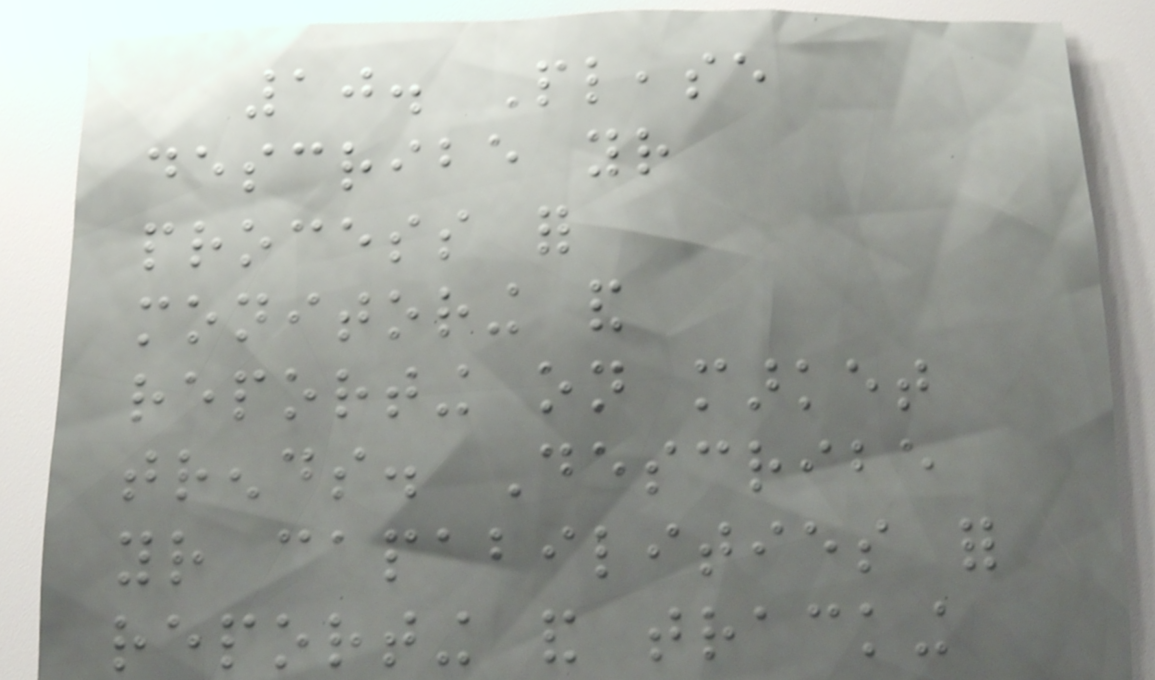10. Please
describe your
process for
monitoring and
reporting on market
trends. Describe
your capabilities for
reporting and tracking
